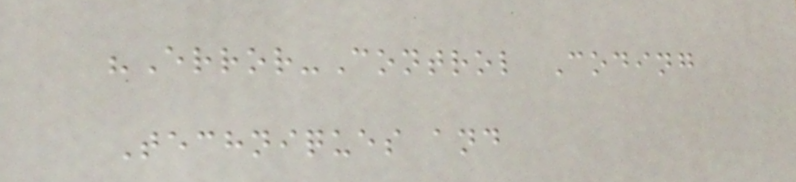"Error-Control Coding
Techniques and
